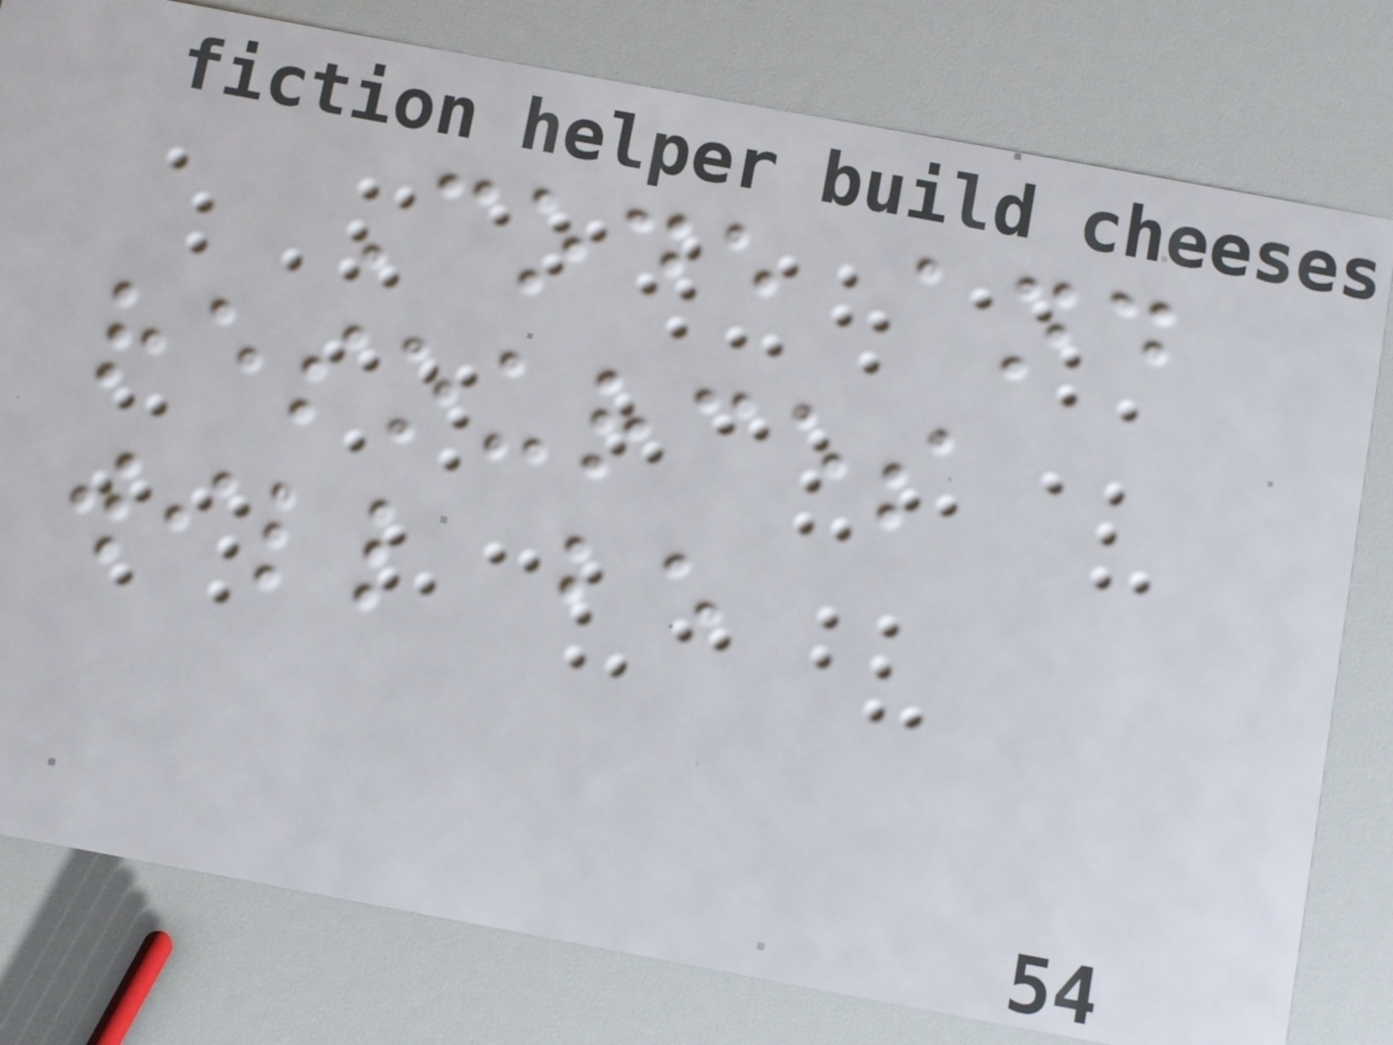Code and
resources
will be
